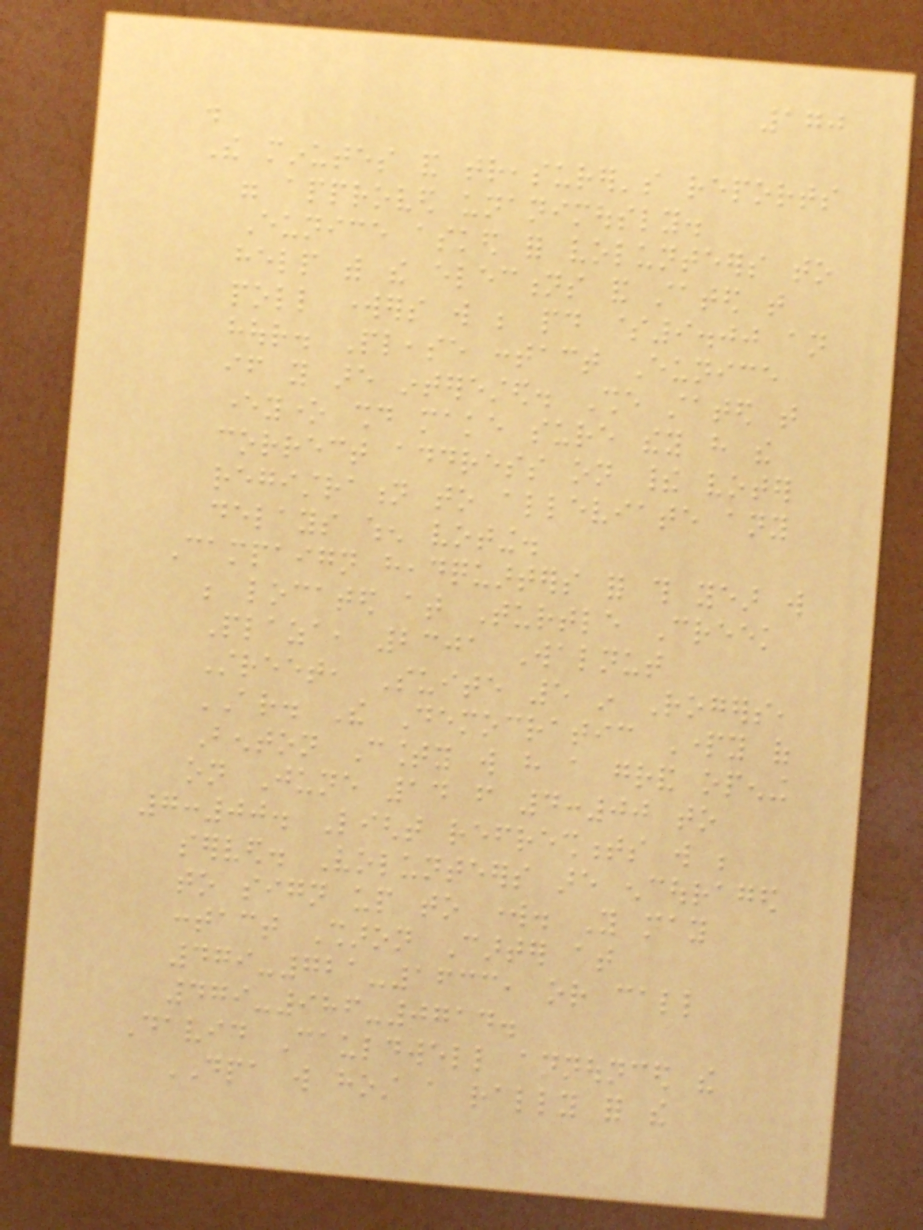170
.
The minutes and treasurer's reports
were approved unanimously.
Eunice asked for volunteers to
help with the elections and stated that
poll workers will be paid $9.00 an
hour. Please contact Eunice
if you are interested. She stated that
everyone should make sure they have the
correct address on their voter
registration to alleviate any
delays when voting.
Campaign headquarters for this year will
be located at Turtle Creek
Plaza, 2301 Walnut
Street, Suite 5 in Rogers,
AR. The Democratic Party of
Benton County will have a grand opening
on June 14 from 4:00 to
7:00. Light refreshments will be
served. Volunteers are encouraged
to sign up to work. You may
contact Sharon Carter at
479-721-1633, or call
479-986-0714.
David Cauldwell announced the
DPA will host a rally for the
